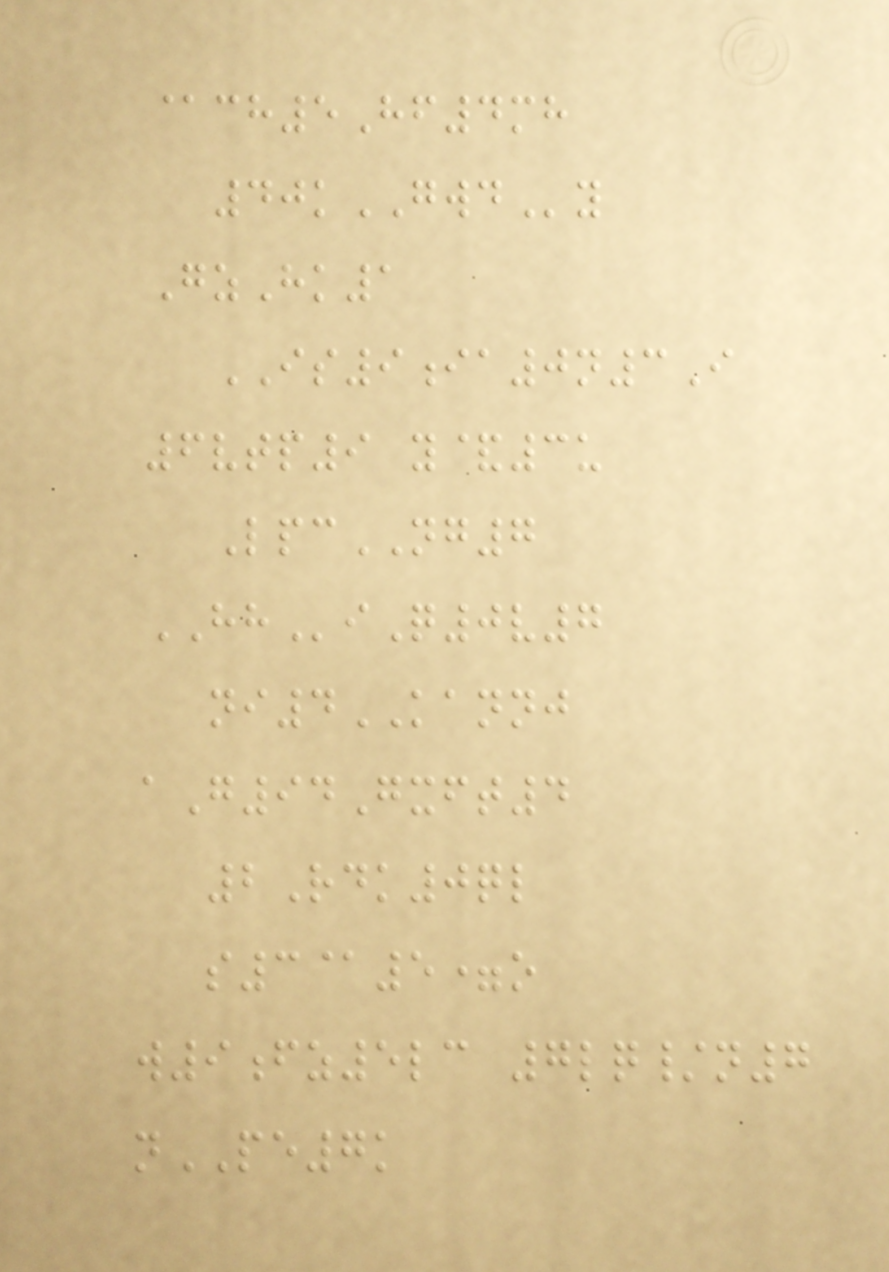@ch5Hf4mh
40kGWDy
GzHk1
IS9ia0n3I
6vtp9 y&3u
LpcNG7
HHiQ0v7
ni4KANNJ
aG94Gxft4
2Rdk0ql
s3@5=o
w9fz5lc 7lq/n7
nPE7k
